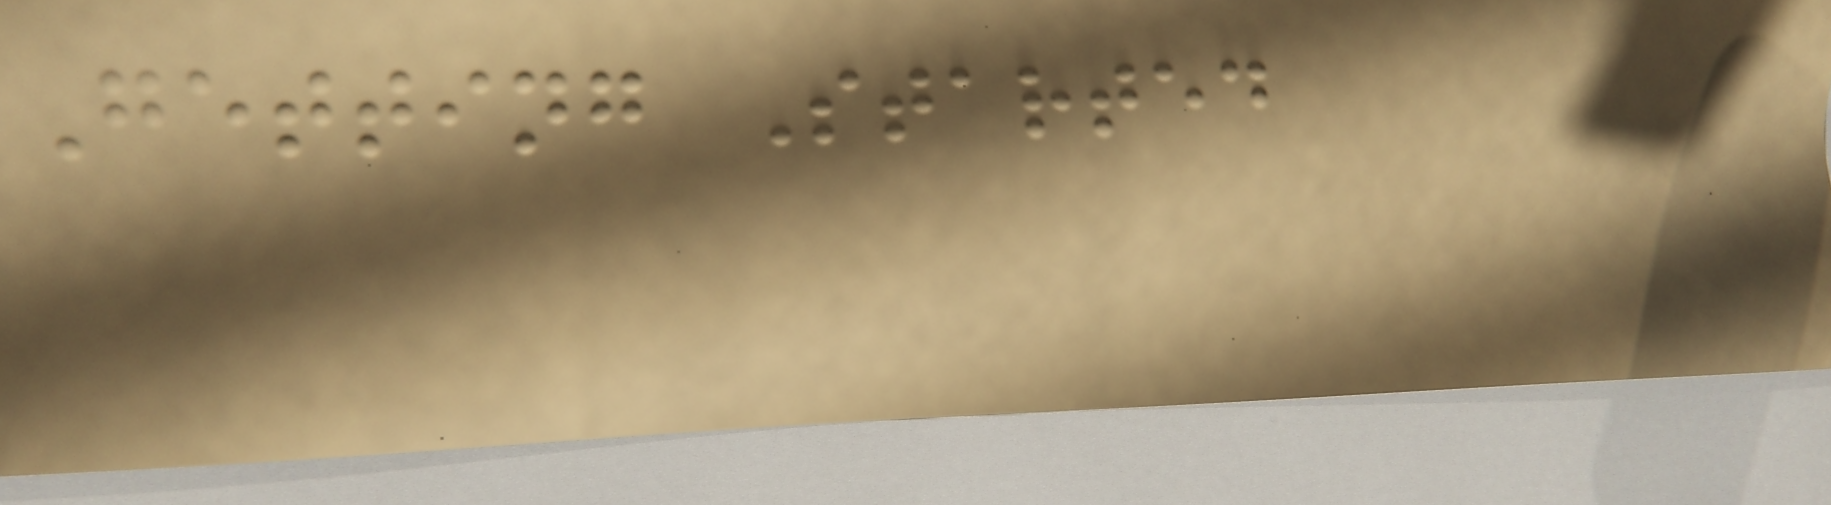Getting Started
